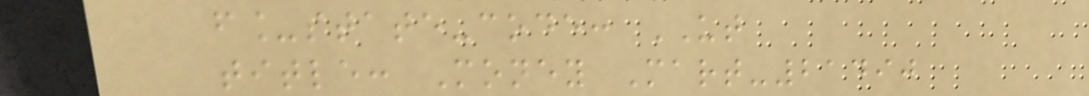f_state-code: UT
title: Money Mart-21490
